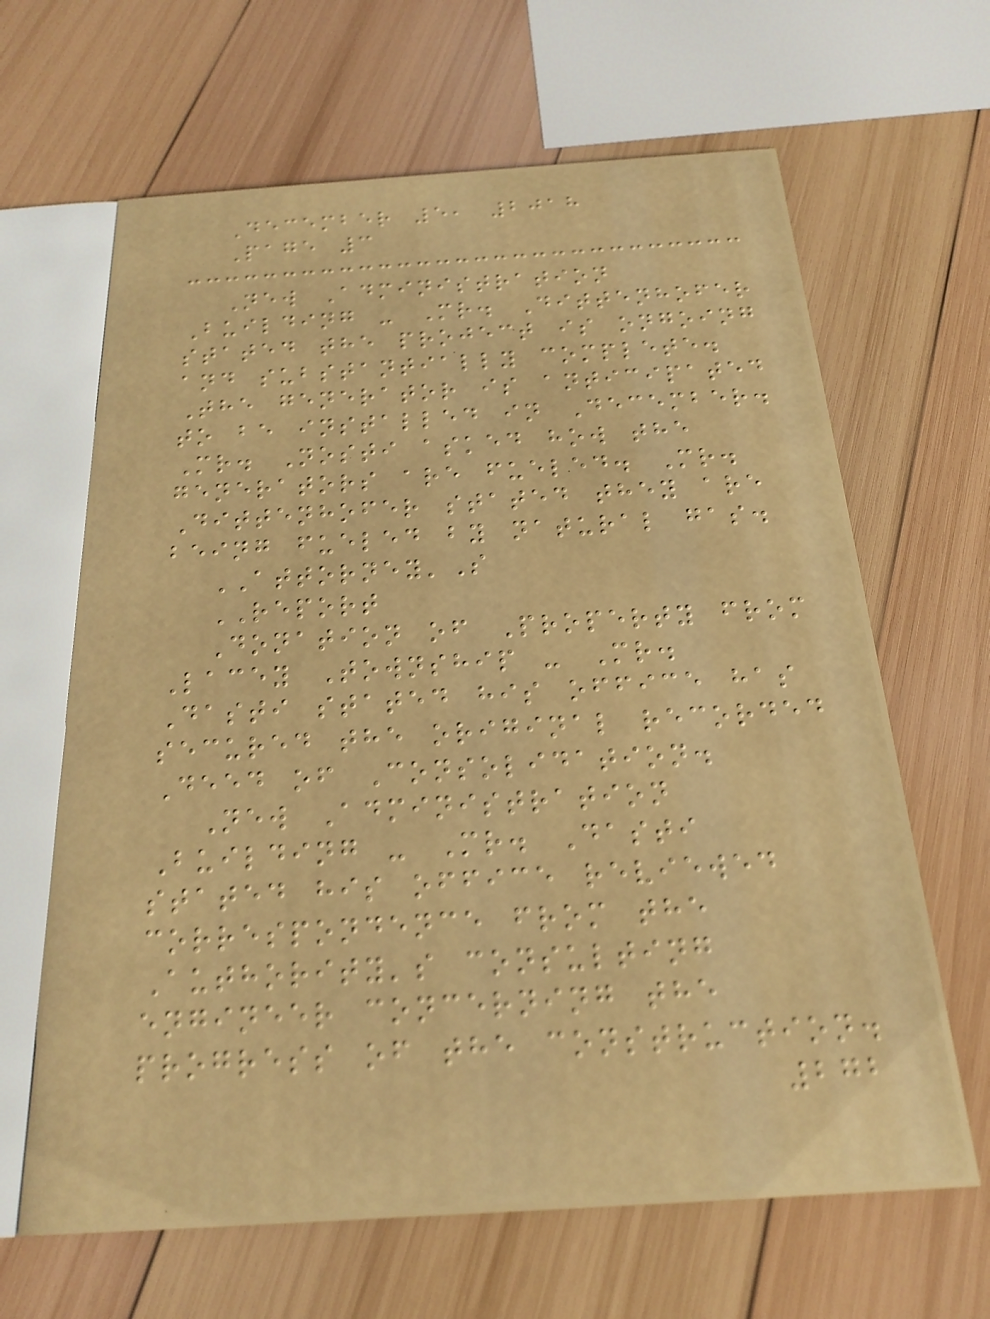December 5, 2018
Page 3
New Administration
Building - Mr. Dittenhofer
stated the project is ongoing
and substantially complete.
The generator is anticipated
to be installed in December.
Mr. Nosti asked how the
generators are fueled. Mr.
Dittenhofer stated they are
being fueled by natural gas.
ATTORNEY'S
REPORT
Donation of Property from
Lacey Township - Mr.
Dasti stated his office has
secured the original recorded
Deed of Consolidation.
New Administration
Building - Mr. Dasti
stated his office reviewed
correspondence from the
Authority's consulting
engineer concerning the
progress of the construction.
272
